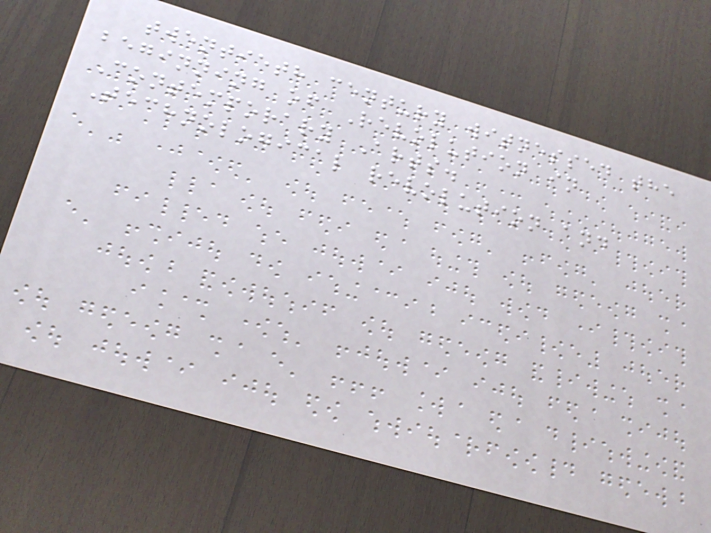twentieth century witnessed the
beginning of Revolution in
Contemporary Arts.
Technological revolution and
